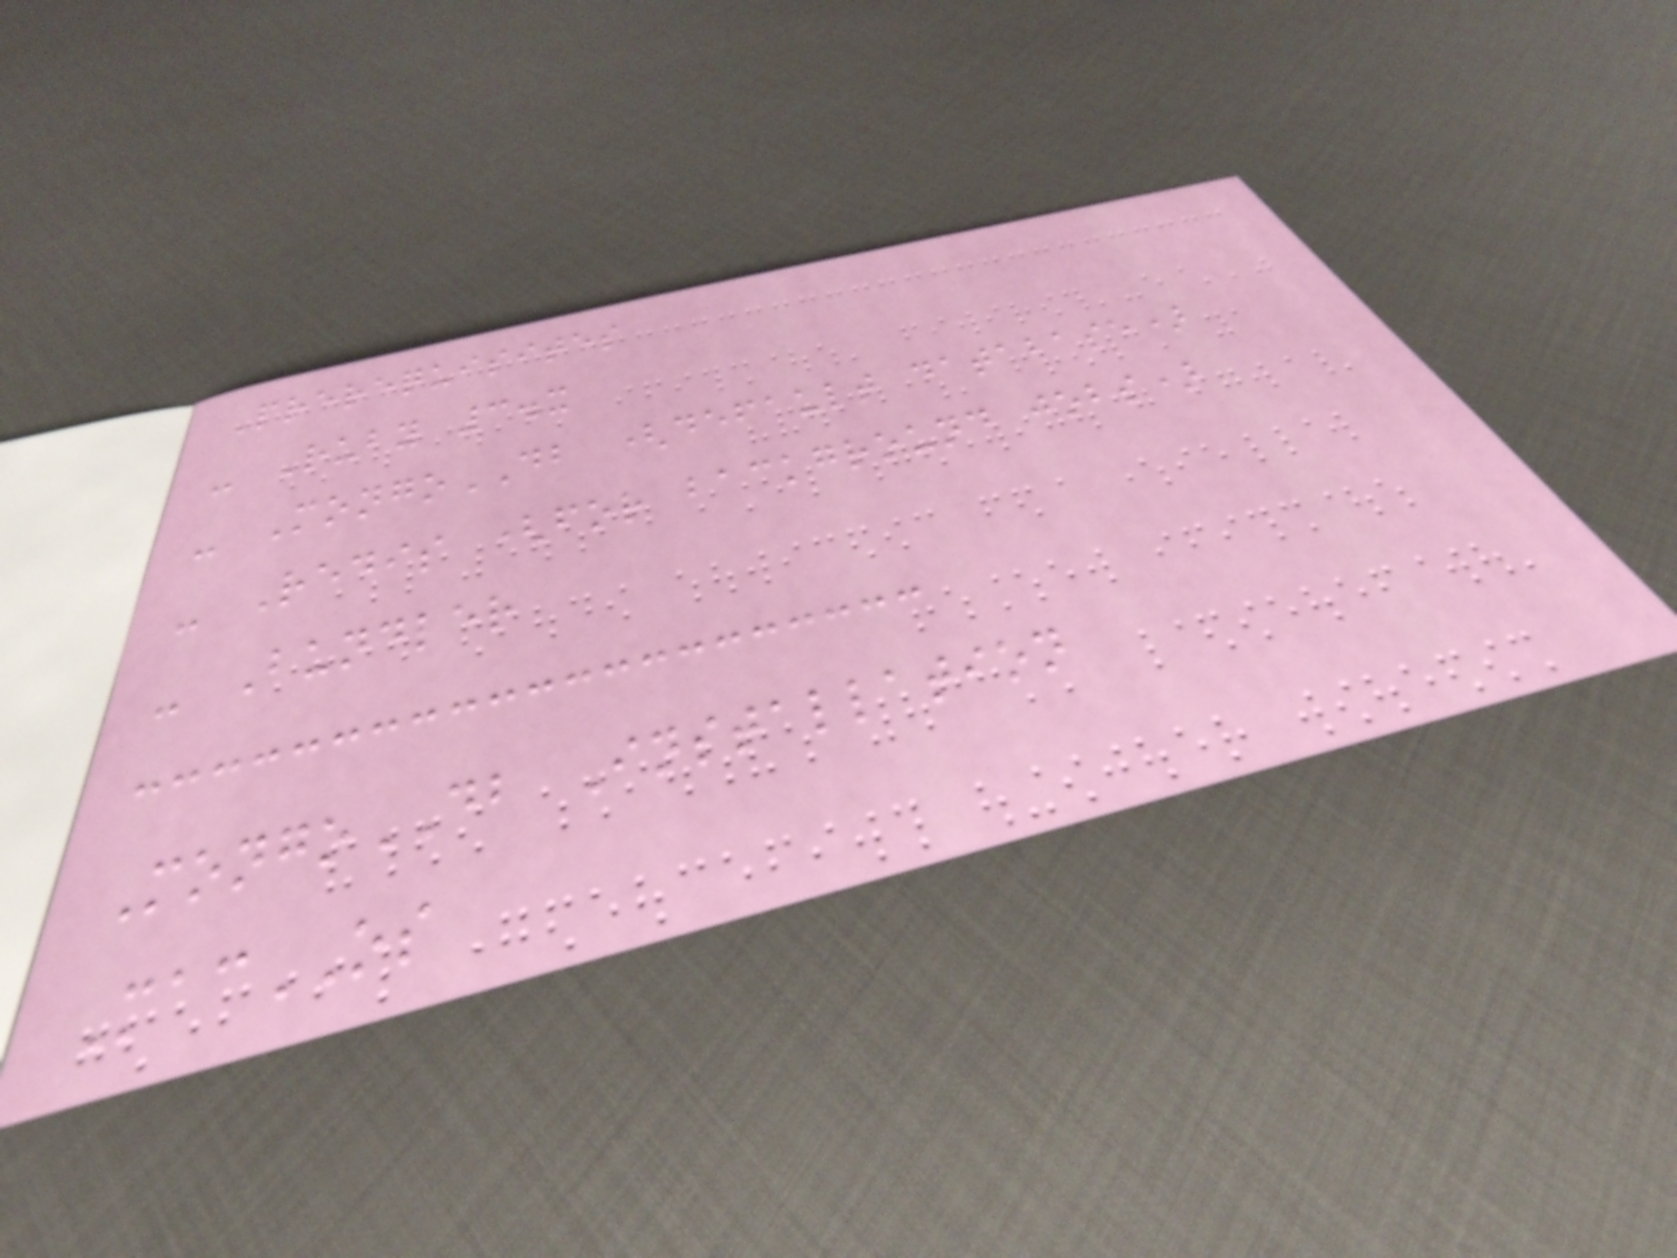Prerequisites
- Ruby 3.x
- MongoDB (default database)
- Redis (for background jobs)
- Bundler
MongoDB Installation
MacOS
